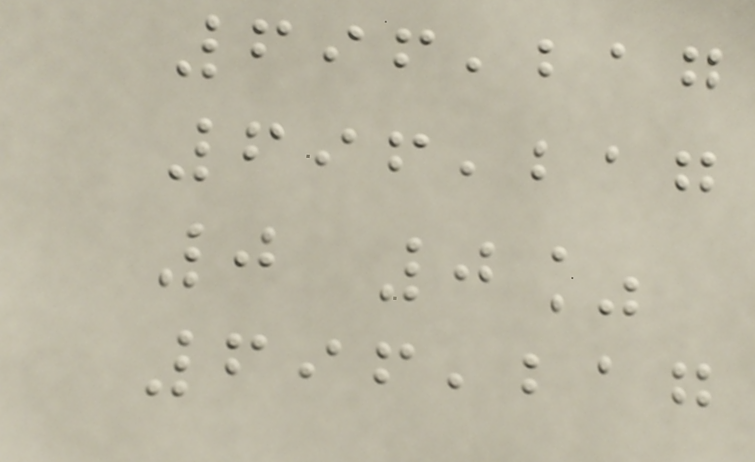696,217
696,217
0 0%
696,217
